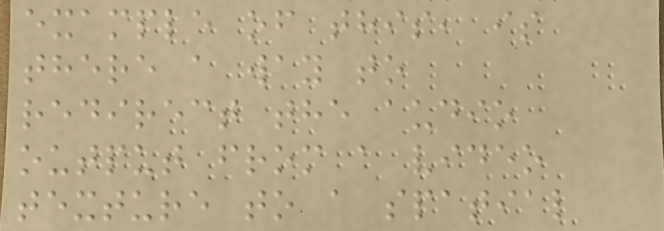example of this, is
there a way to
redirect the audio
output from a video
texture to a spatial
